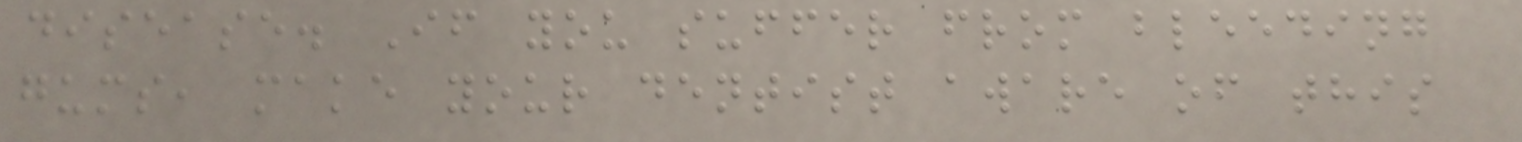disease. If you suffer from bleeding
gums, make your dentist aware of this
